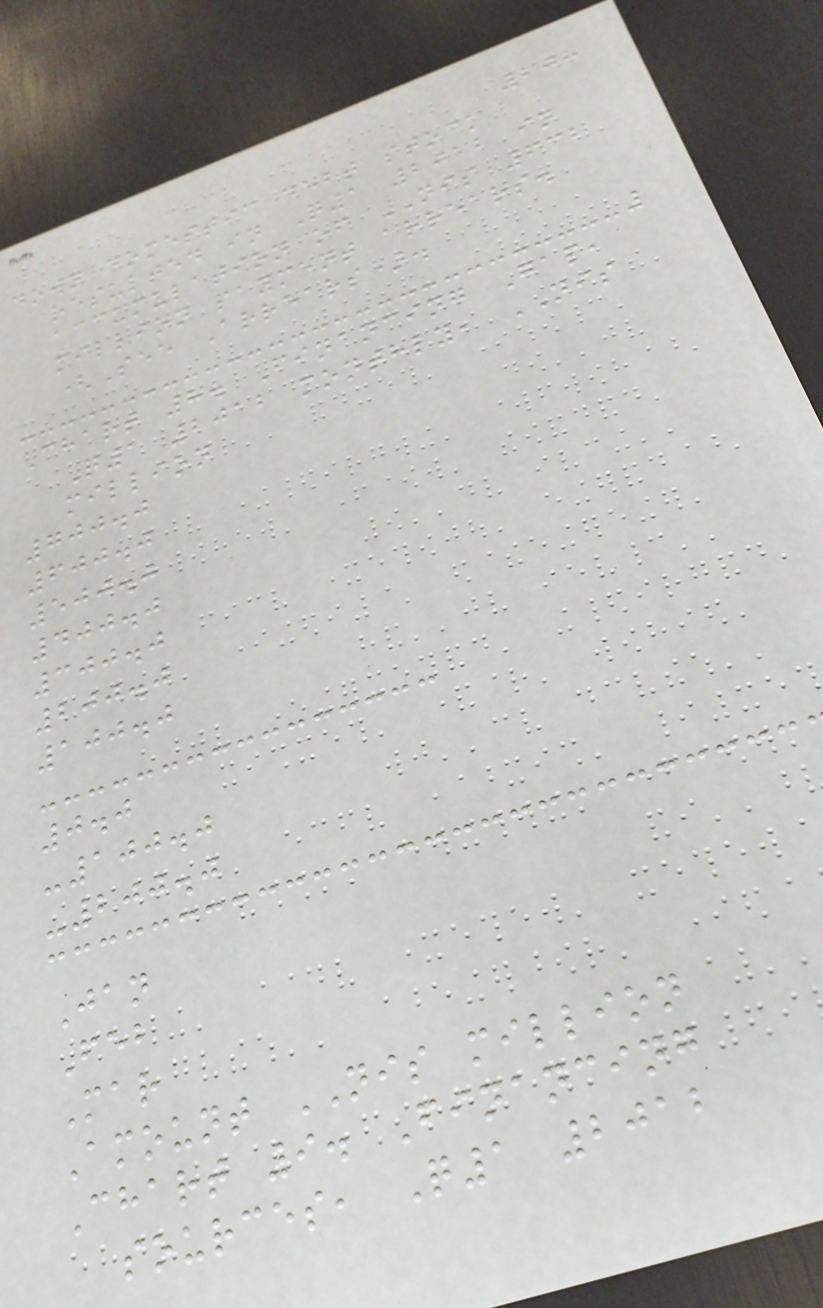208
down domestic debt stock
resulted in Q1 2012 in
accumulation of NIS 632
million payment arrears.
(See Arrears).
Chart 8. Financing Gap,
Q1 2012 monthly, NIS
million
700.0
600.0
500.0
400.0
300.0
200.0
100.0
0.0
-100.0
-200.0
Jan
Feb
Mar
Amount NIS million
Chart 9. Financing
sources, Q1 2012
